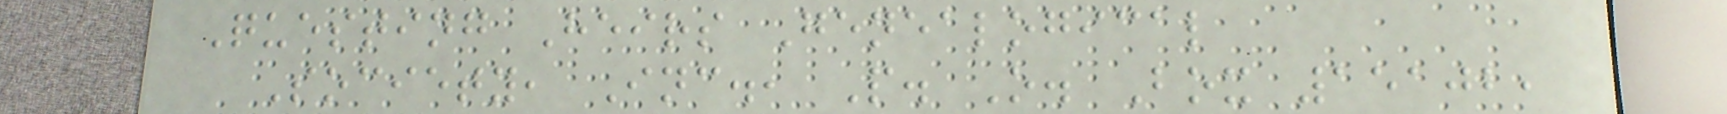Questing Heirs Genealogical
Society, Inc., P. O. Box 15102,
